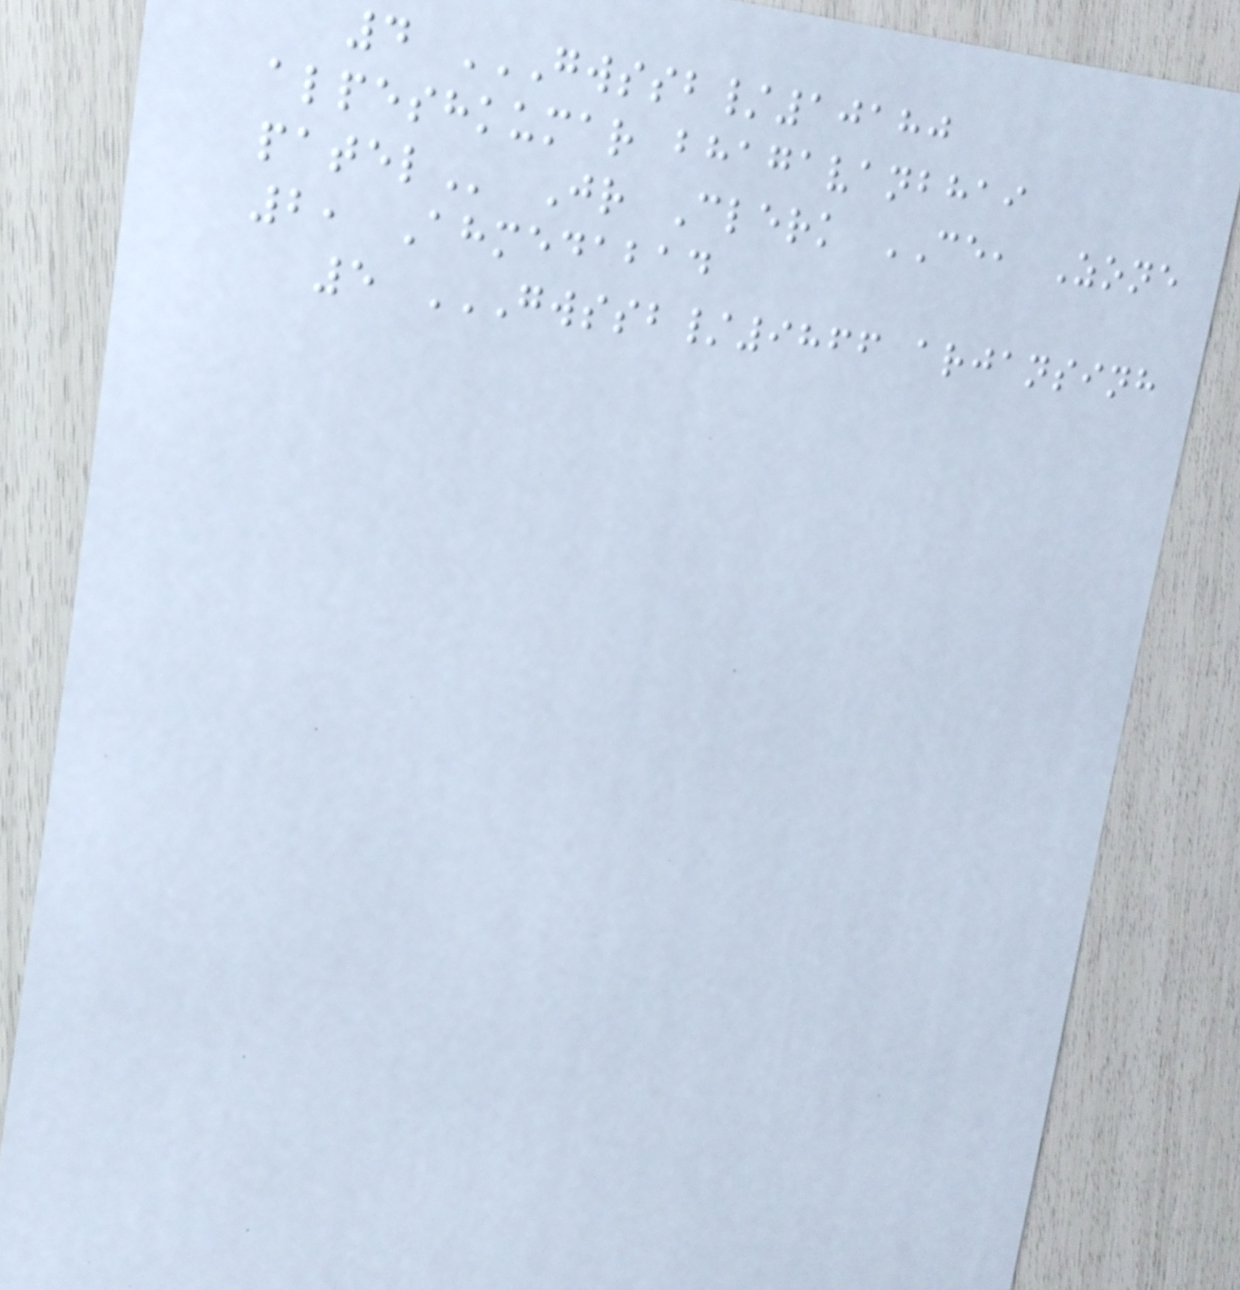4 GWSSB/10180
ALPESHKUMAR BHAGAVANBHAI
PATEL Jr Clerk CE, Zone
2, Ahmedabad
5 GWSSB/9866 ARJANSINH
